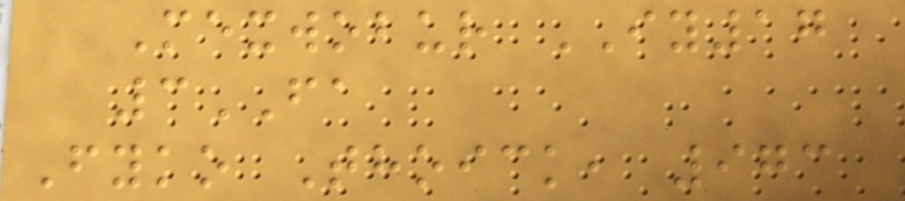Mexwobur IY17
3FA
Fyko Thoick, 973
